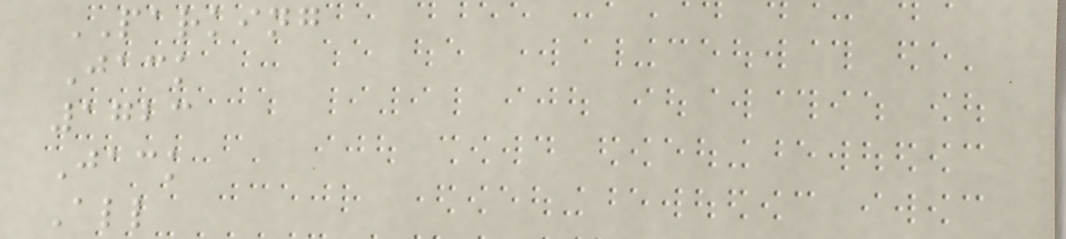PARKING
Jack
1723
Jack
All
